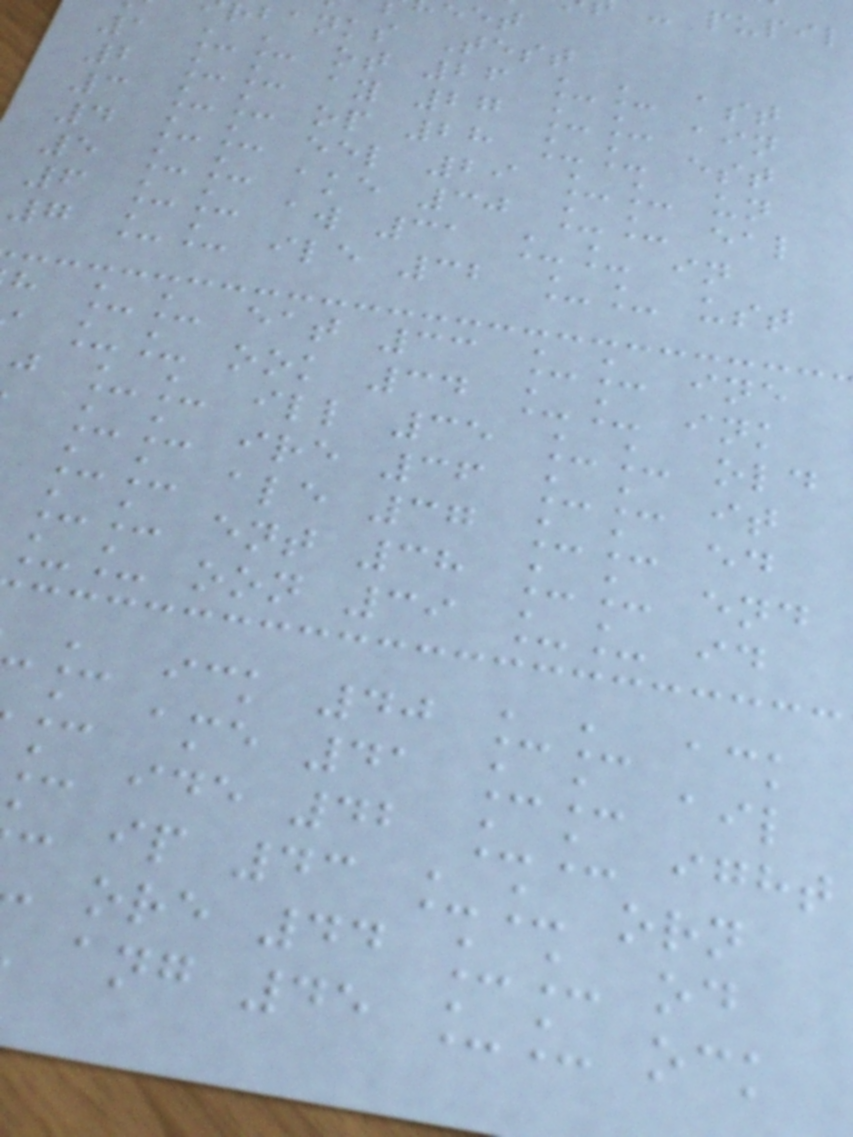- pupil
banks Test
1 __ ot 26 __ ast
2 __ ay 27 __ ain
3 __ op 28 __ est
4 __ eel 29 __ un
5 __ ake 30 __ eal
6 __ aw 31 __ in
7 __ ile 32 __ ust
h __ eat 33 __ ine
__ ook 34 __ ink
j __ ill 35 __ old
__ ire 36 __ it
__ ale 37 __ ed
__ ent 38 __ end
__ oon 39 __ id
_ ick 40 __ ack
_ ame 41 __ ail
_ ide 42 __ ight
ip 43 __ orn
ore 44 __ od
ang 45 __ ock
